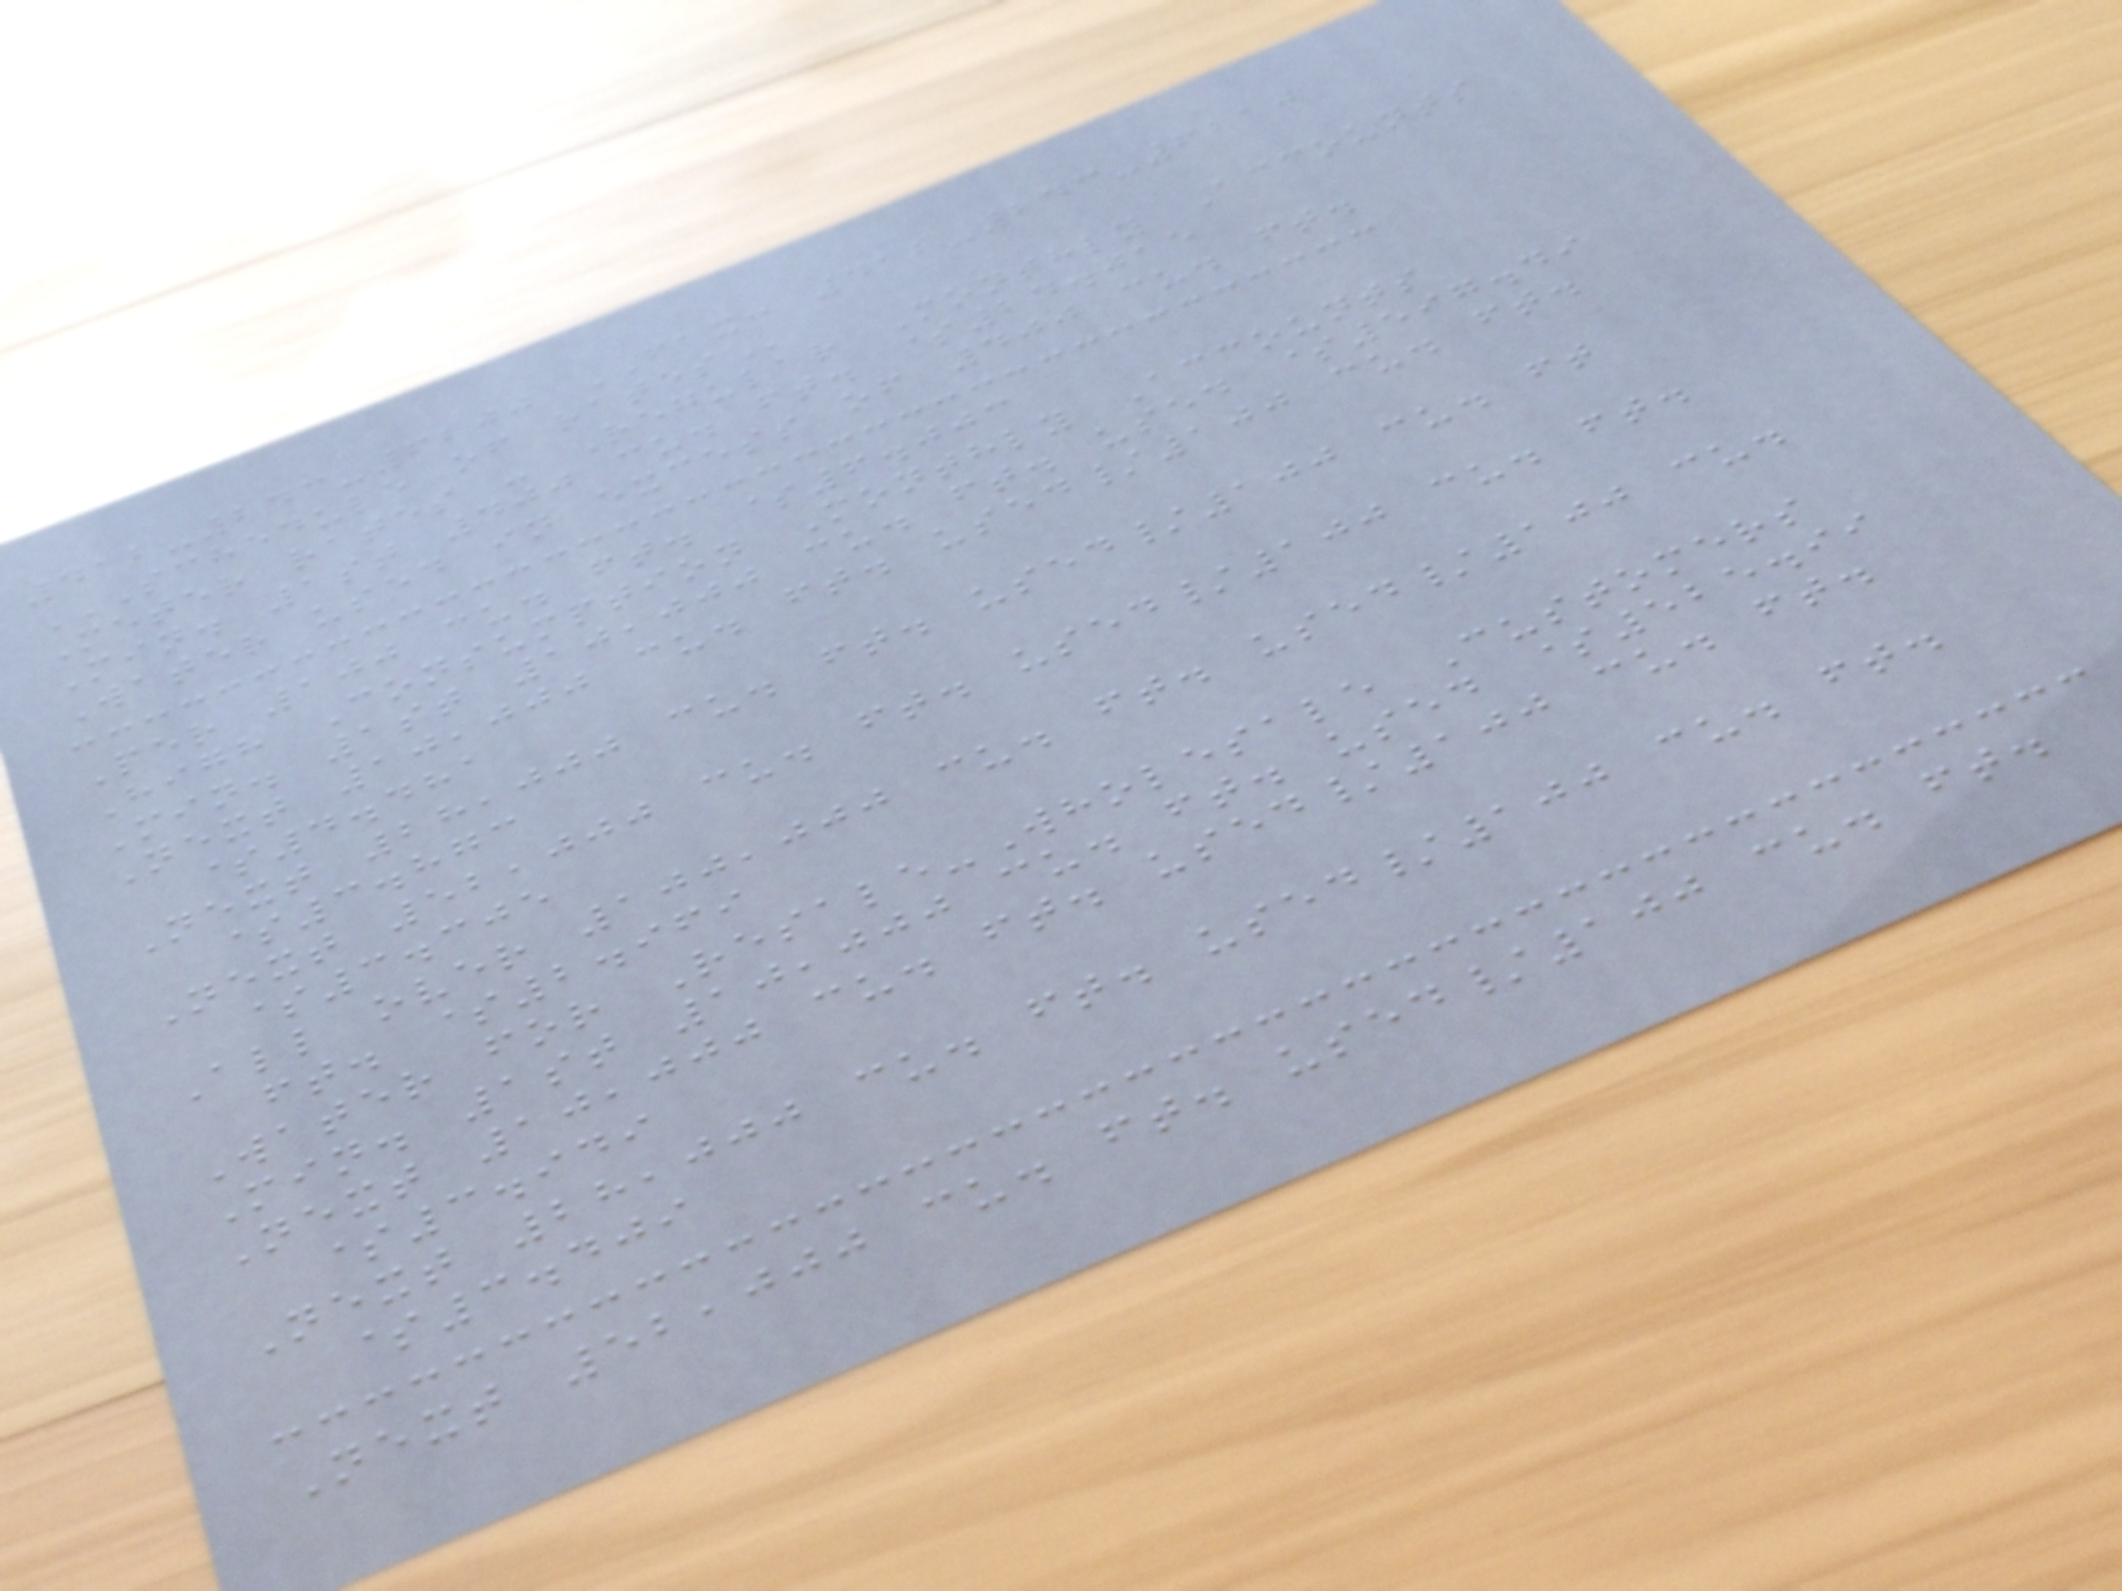412-243-6200 FAX: 412-243-6210
SCHEDULE OF RATES
Meter rates - Regular Monthly Accounts
Min. 1st 400 cu. ft. $24.015
Water used in excess of 400 cu. ft.
Per 100 cu. ft. $6.003
High Consumption Monthly Accounts
Min. 1st 10,000 cu. ft. used $597.49
Next 10,000 cu. ft. used/100 cu. ft.
$4.481
Next 28,000 cu. ft. used/100 cu. ft
$3.873
Next 52,000 cu. ft. used/100 cu. ft.
$3.305
All over 100,000 cu. ft. used/100 cu.
ft. $2.969
Water for Resale-Wholesale Customers
Min. 1st 10,000 cu. ft. used $525.99
Next 10,000 cu. ft. used/100 cu. ft.
$3.949
Next 28,000 cu. ft. used/100 cu. ft.
$3.409
Next 52,000 cu. ft. used/100 cu. ft.
